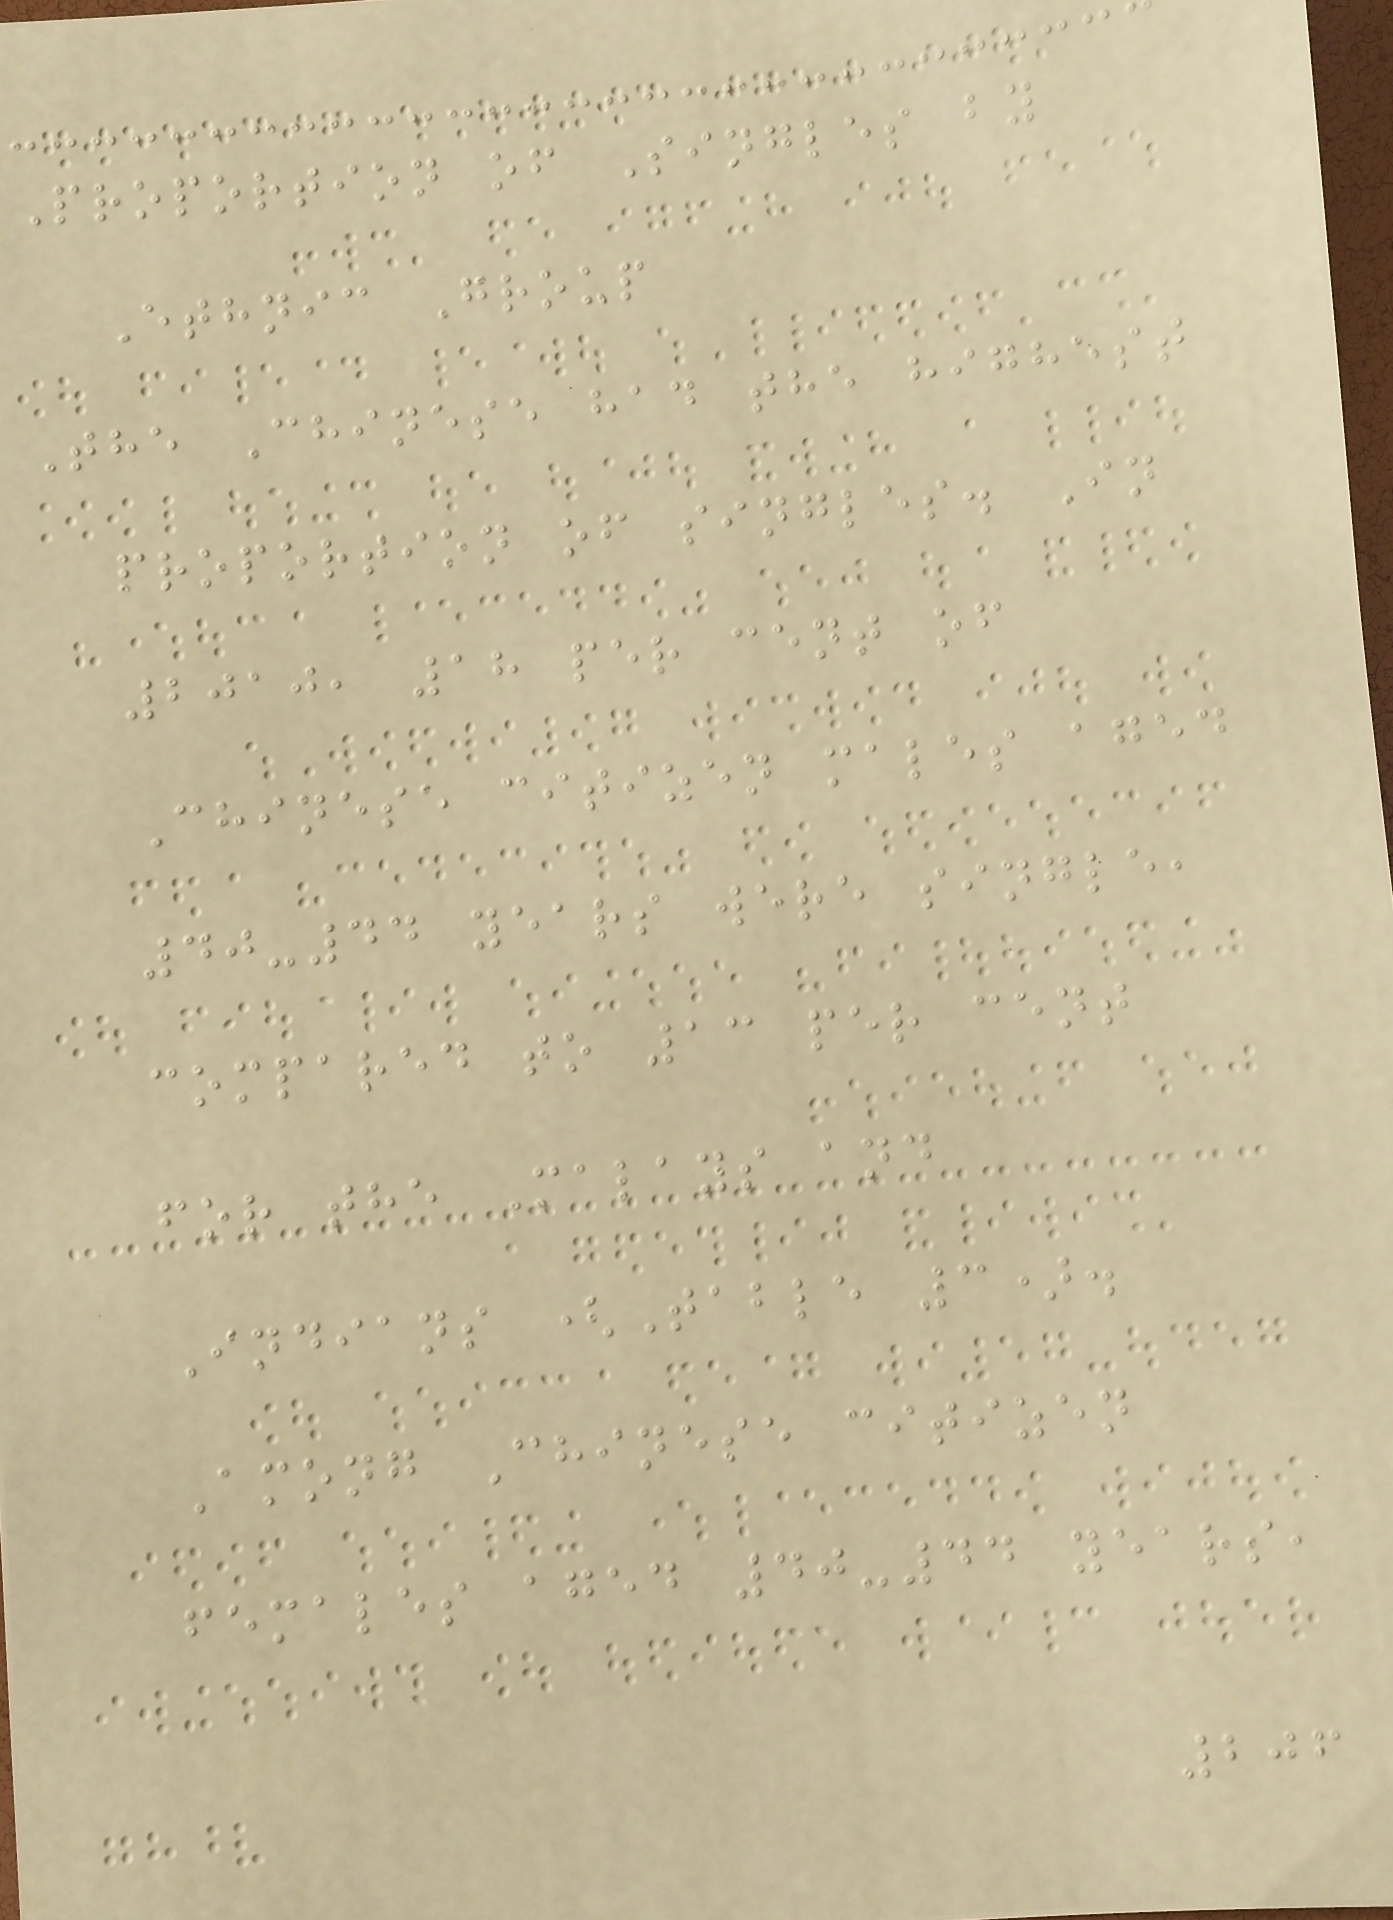Proportion of Singles by
Ethnic Group
The Chinese had the highest
proportion of singles. In
2010, 18 per cent of
Chinese citizen males aged
40-44 years were single,
compared to 13 per cent
for the Malays and
Indians (Table 3).
Among Chinese citizen
females aged 40-44 years,
206
